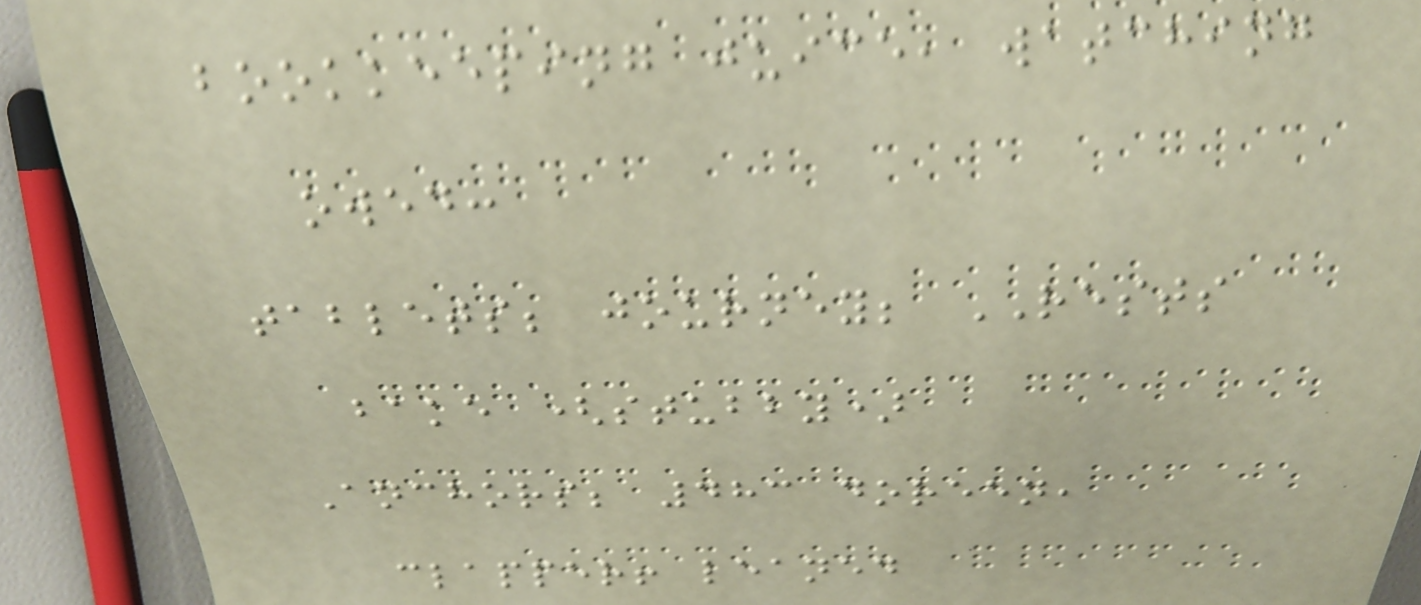bookkeeping juice, watching
owed:
tablets; journey; RESTS
bake (stubby)
Anchors; 483 doreen,
clapper! leaned
